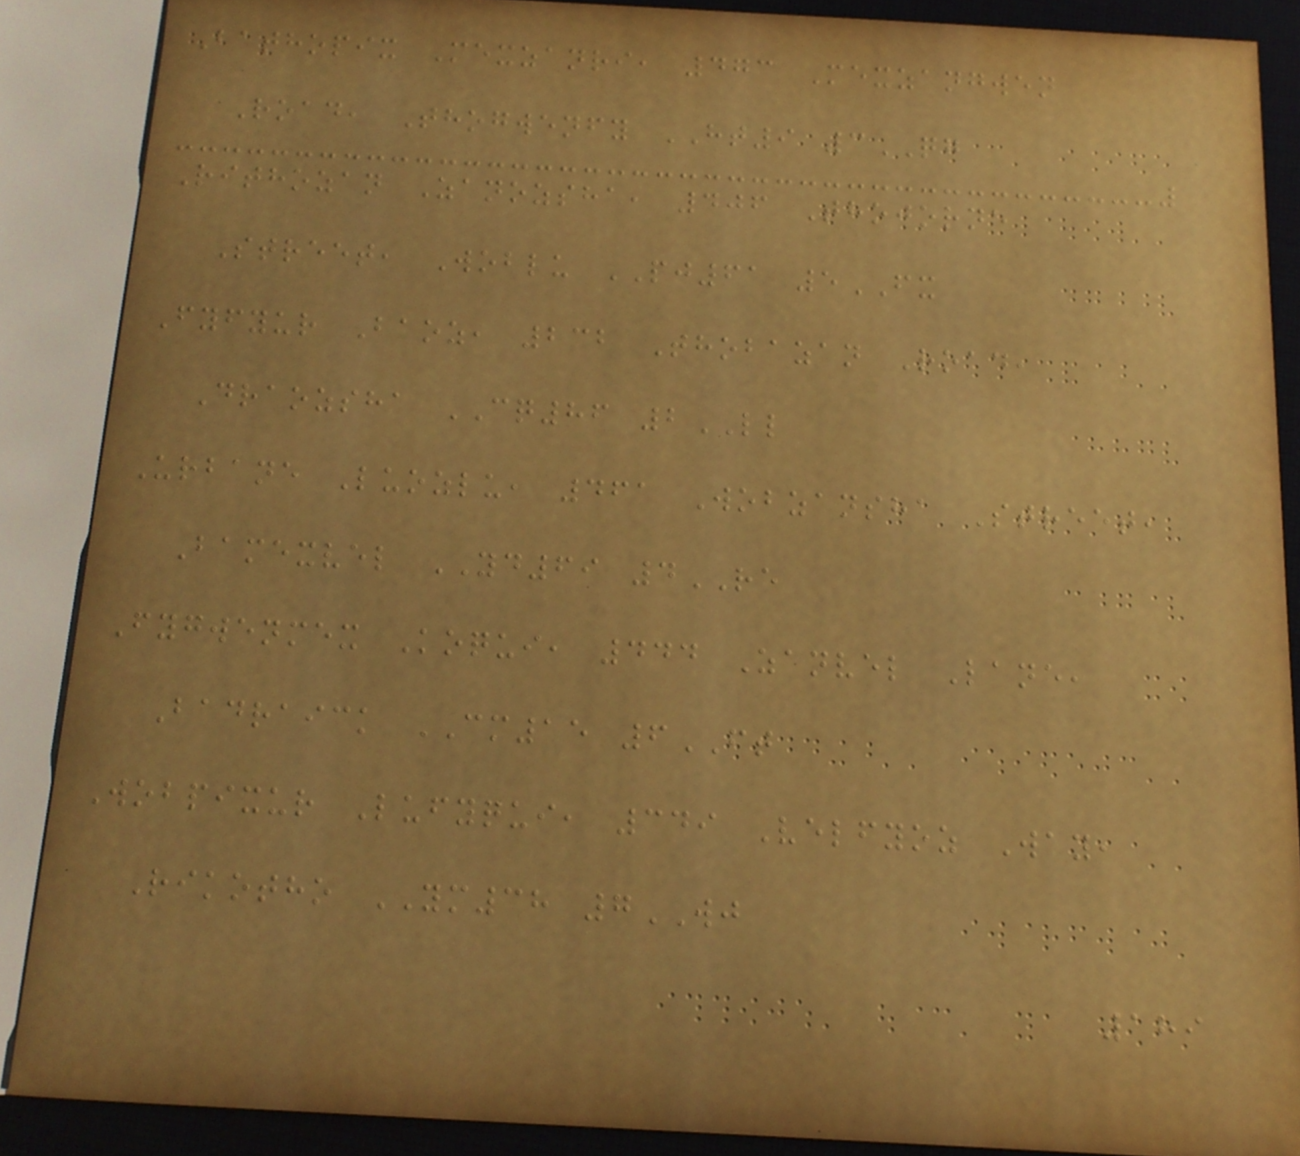Bathopix Mexzanri, 473 Mexzangwen
Road, Thogwenfy HT9 3QG
Rithozan Zanozsha, 406 Thojorne
Street, Woblu PJ61 5FX
Fyfyur Baoz, 232 Thobazan Road,
Draozsha CQ86 2LL
Urbane Luozlu, 461 Wobzansha Street,
Bamexvel YD69 4RE
Fygwenmex Koqui, 444 Zanvel Lane,
Badraick CM15 6FT
Wobpixur Lufyqui, 349 Velfyoz Way,
Rikotho YM38 7WJ
189
